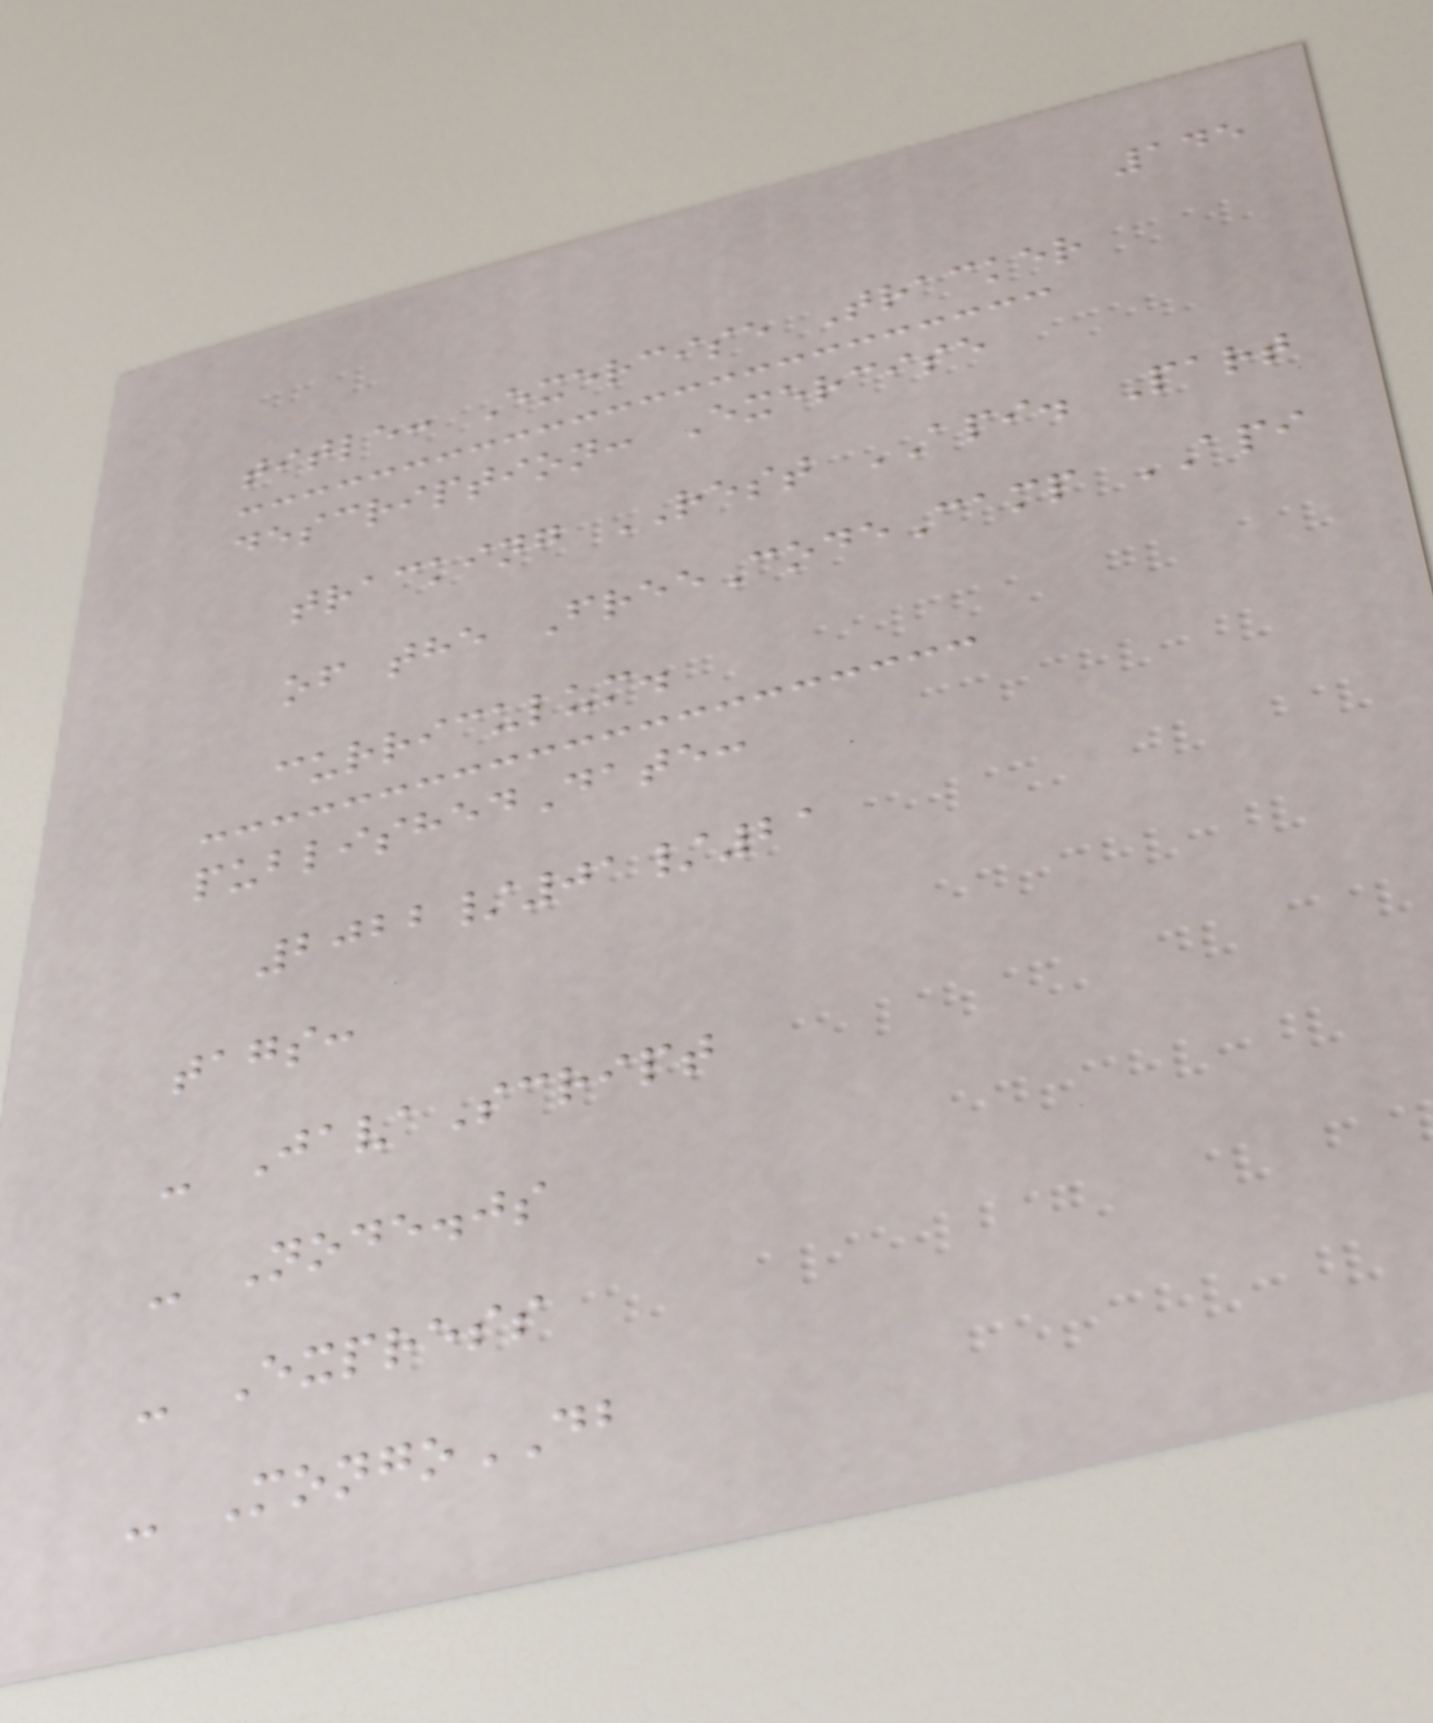145
title: Exercise Tracker
description: Exercise
tracking REST API. Part
of the FreeCodeCamp API
curriculum.
publishedDate:
2022/01/21
tags:
- JavaScript
- Node.js
- Express
- MongoDB
